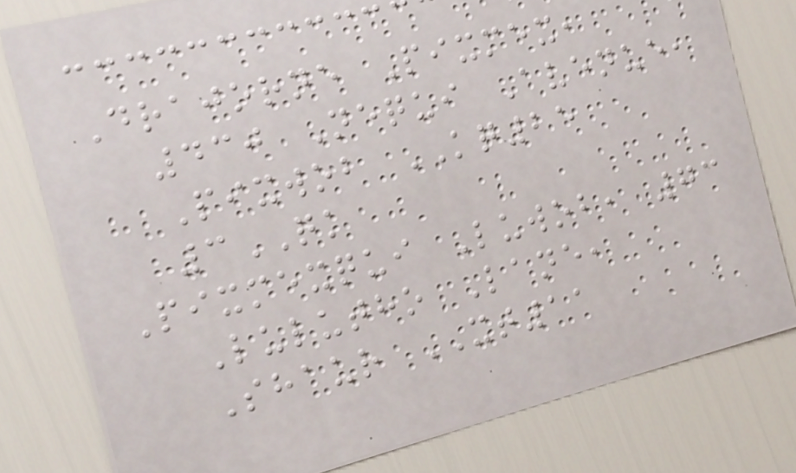Drajorne Pixmex,
430 Nequi Avenue,
Pixwob KQ25
3QK
Pixmexqui Luwob, 73
Lulutho Lane,
Shaur XT11
